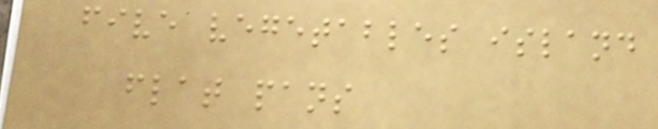five vegetables island
flat pans
